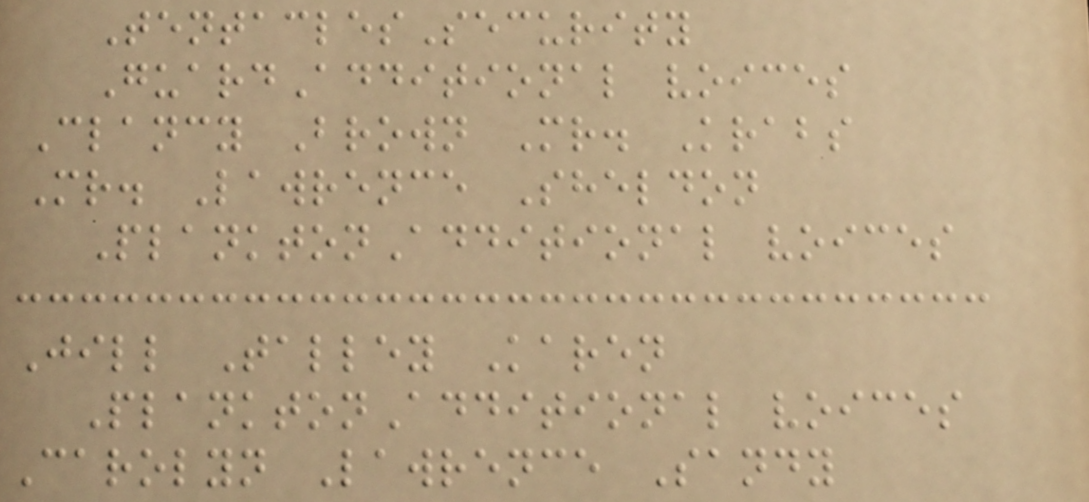TentaclesSecurity
GuardAdditional voices
Clancy Brown Mr. Krabs
Mr. Lawrence Sheldon
PlanktonAdditional voices
Jill Talley Karen
PlanktonAdditional voices
Carolyn Lawrence Sandy
